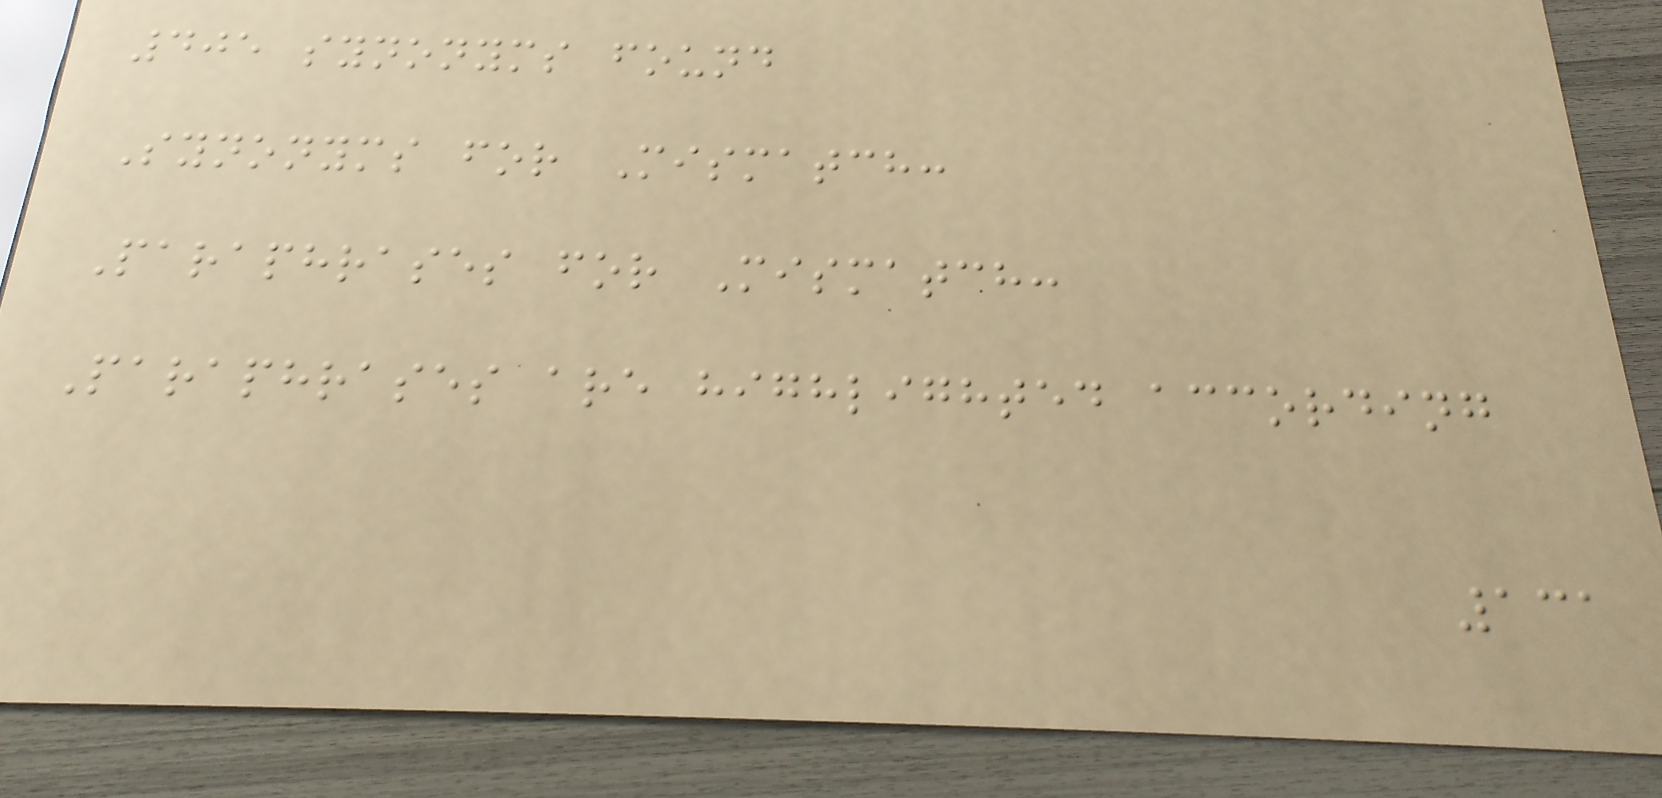405 synonyms found
Synonyms for Mismatch:
Paraphrases for Mismatch:
Paraphrases are highlighted according
131
